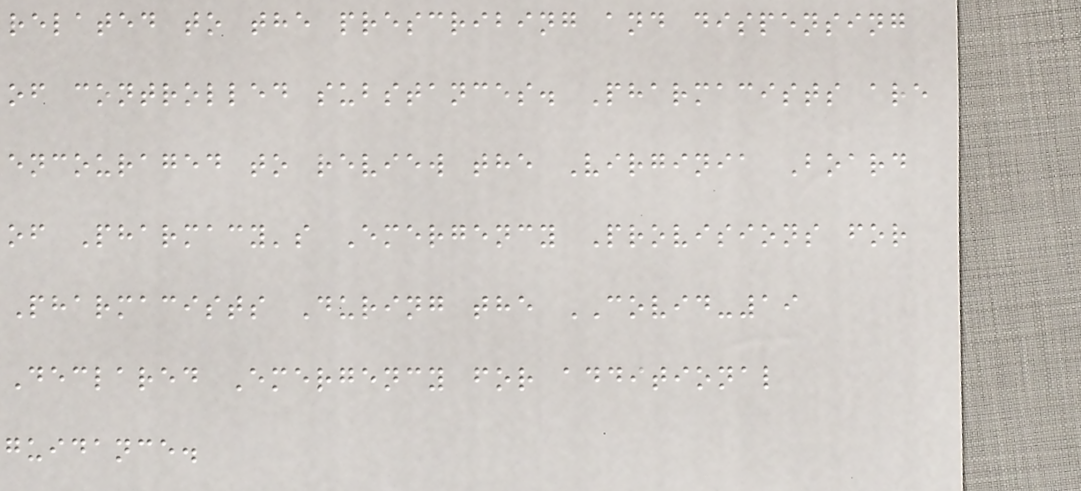related to the prescribing and dispensing
of controlled substances. Pharmacists are
encouraged to review the Virginia Board
of Pharmacy's Emergency Provisions for
Pharmacists During the COVID-19
Declared Emergency for additional
guidance.
